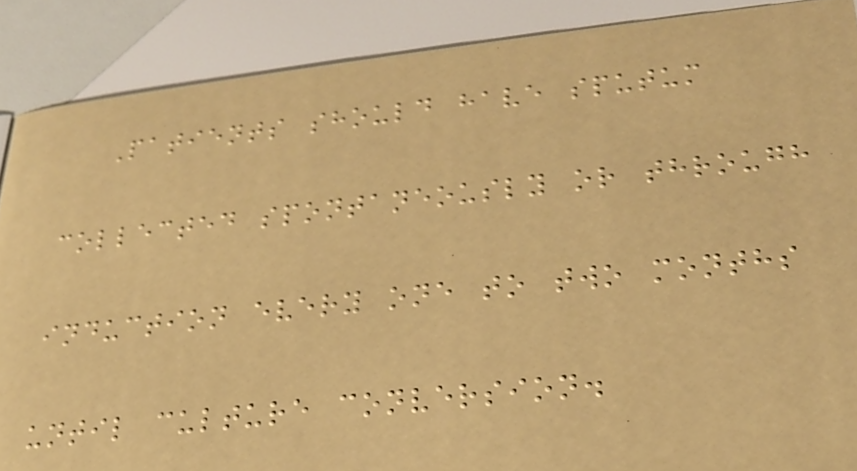Patients should have sputum
collected spontaneously or through
induction every one to two months
until culture conversion.
